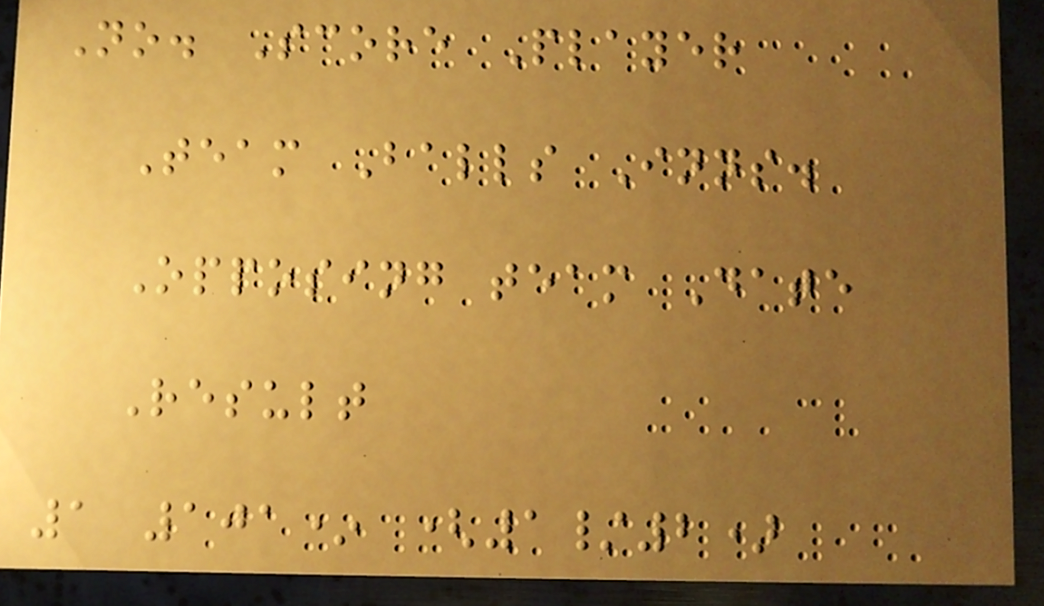No. Score Player
Team Balls Inns.
Opposing team Date
Result
1 101* (1/2)
